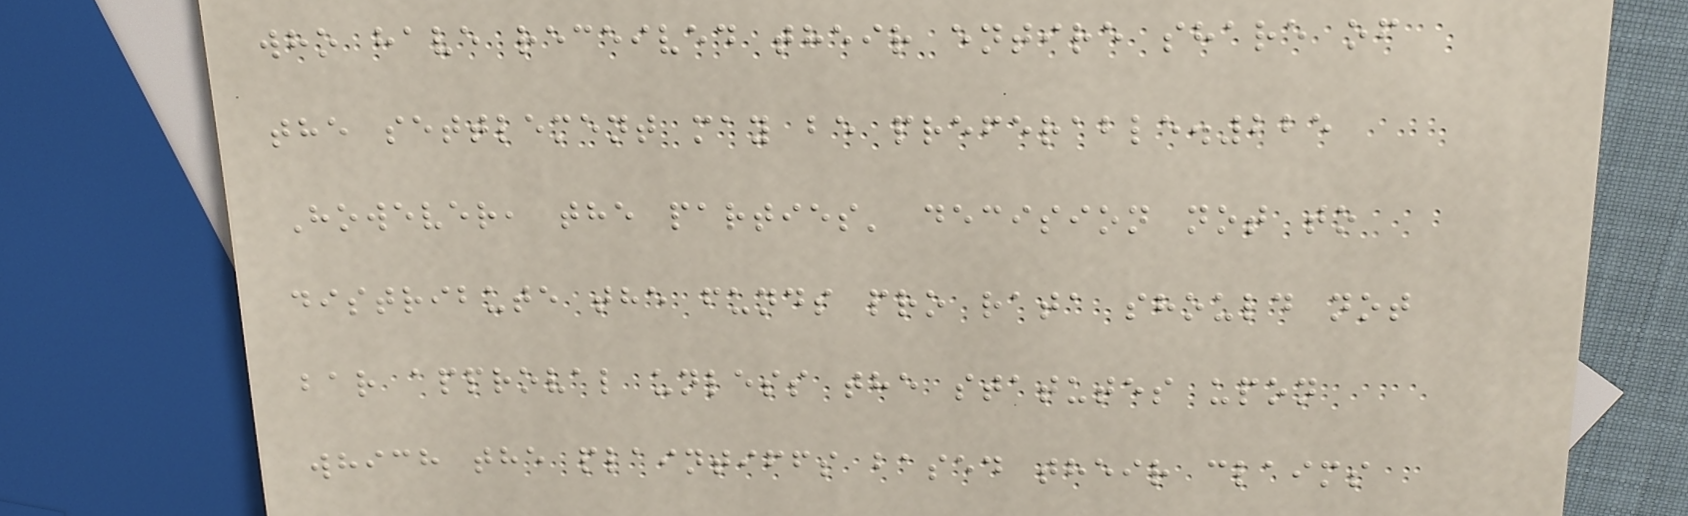who have received their entire share of
the settlement may be preferable.225
However, the parties' decision not to
distribute the funds pro rata should not
bar approval unless the statutes upon
which the plaintiffs based their claims
